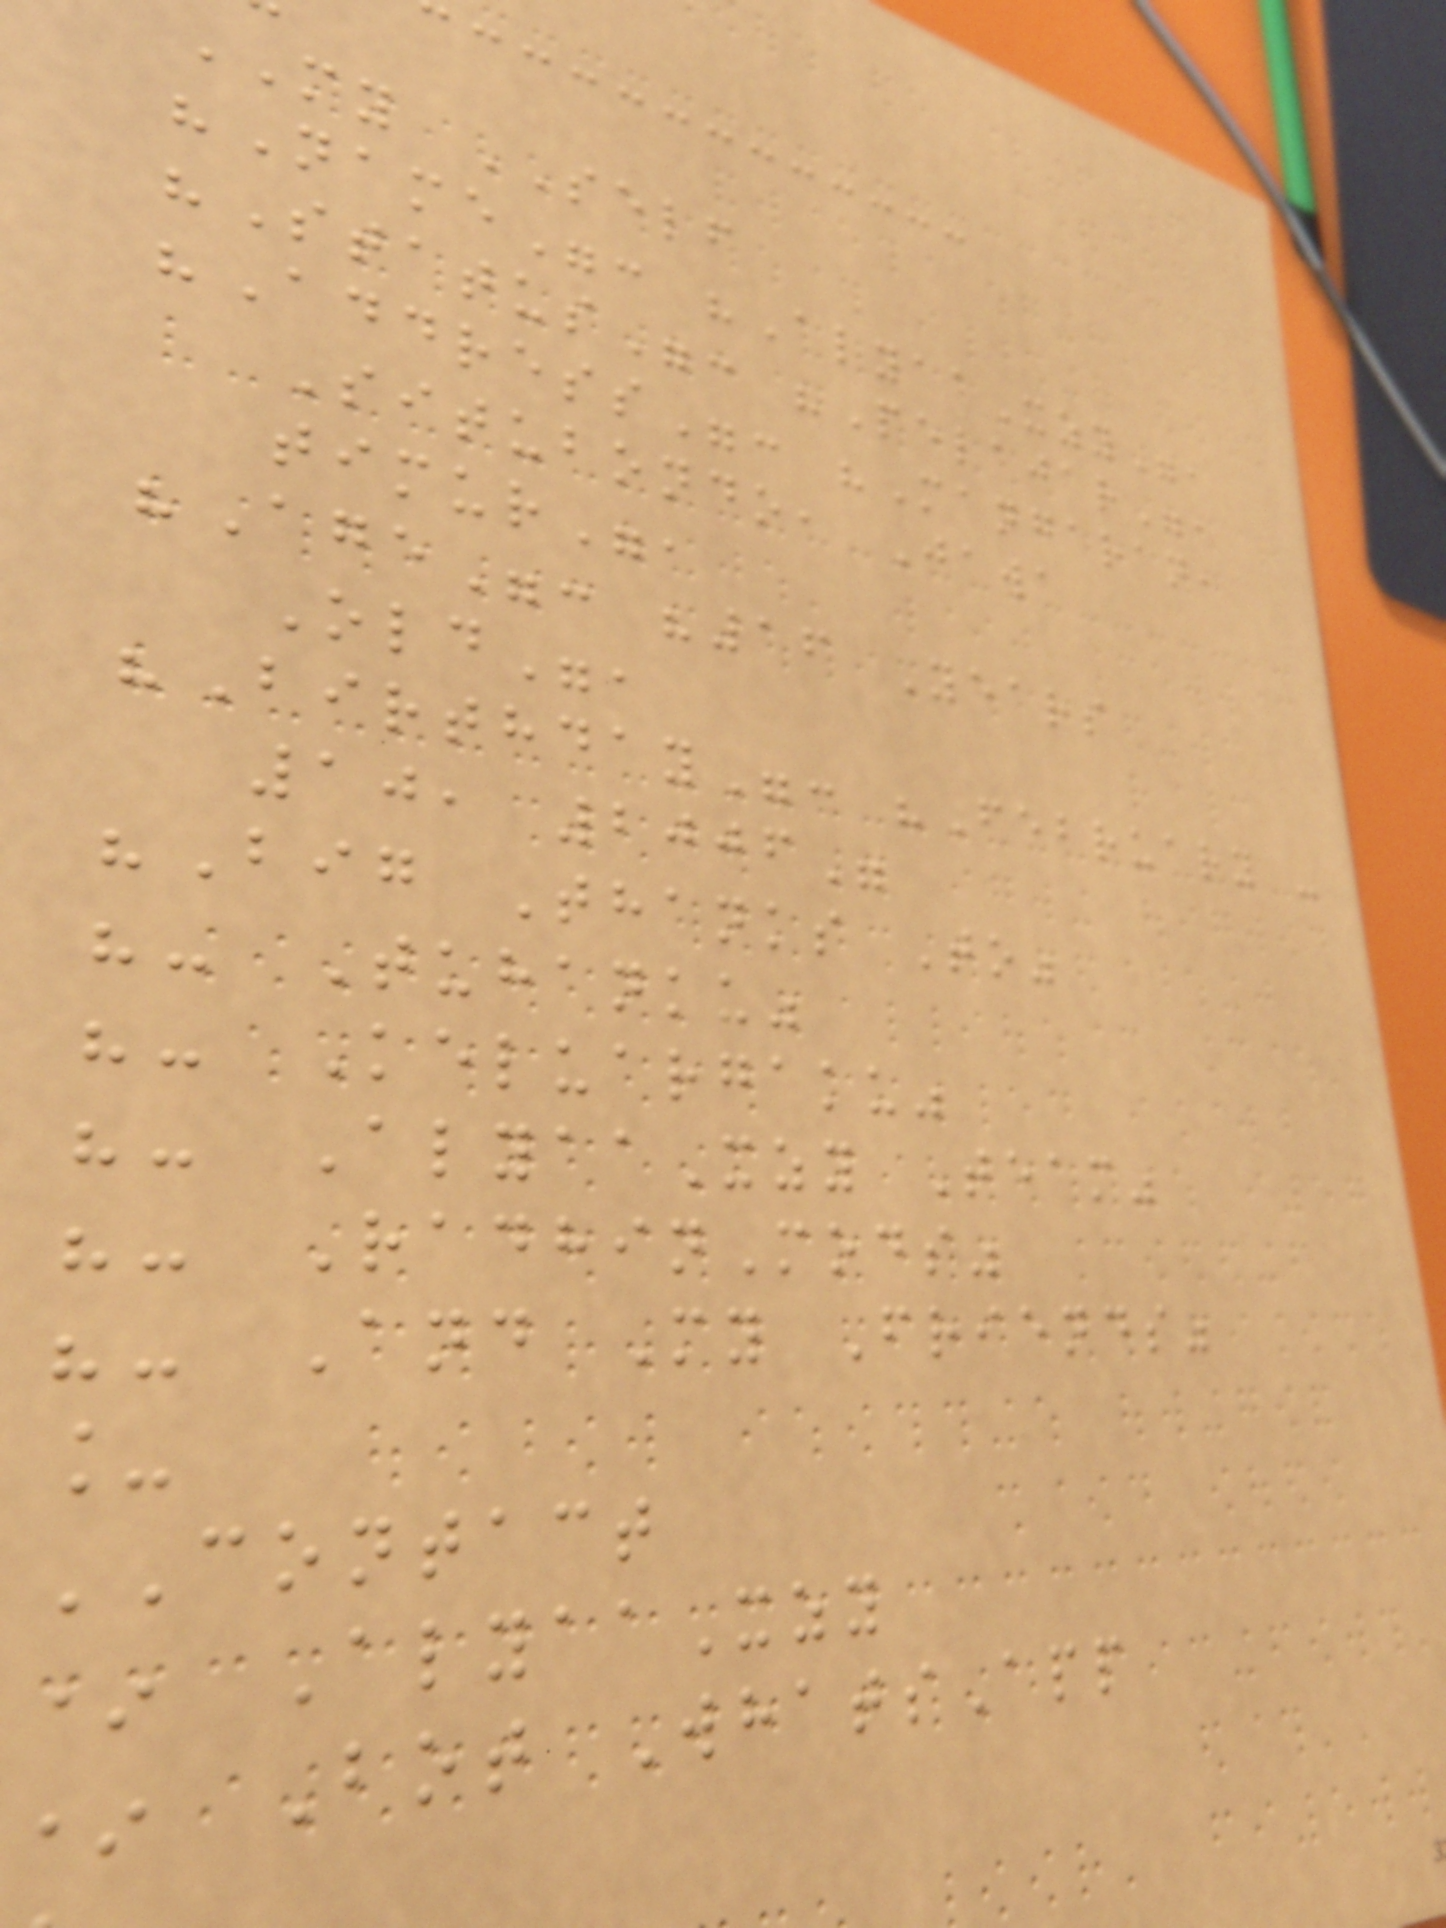MY SELF
"Name": "AlyaaXzy",
"Status": "Pelajar",
"Address": "Mangaran,
Situbondo, Jawa
timur",
"Age": "16 Years
Old",
"Birthday": "February -
10, 2006"
"Big Thanks To"
"- Tuhanku"
"- Keluargaku"
"- AlyaaXzy Team"
"- RadhinMods"
"- And My Friends"
_
CONTACT
* AlyaaXzy
* Bot WhatsApp
